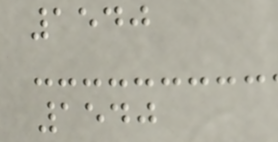1540
1540
